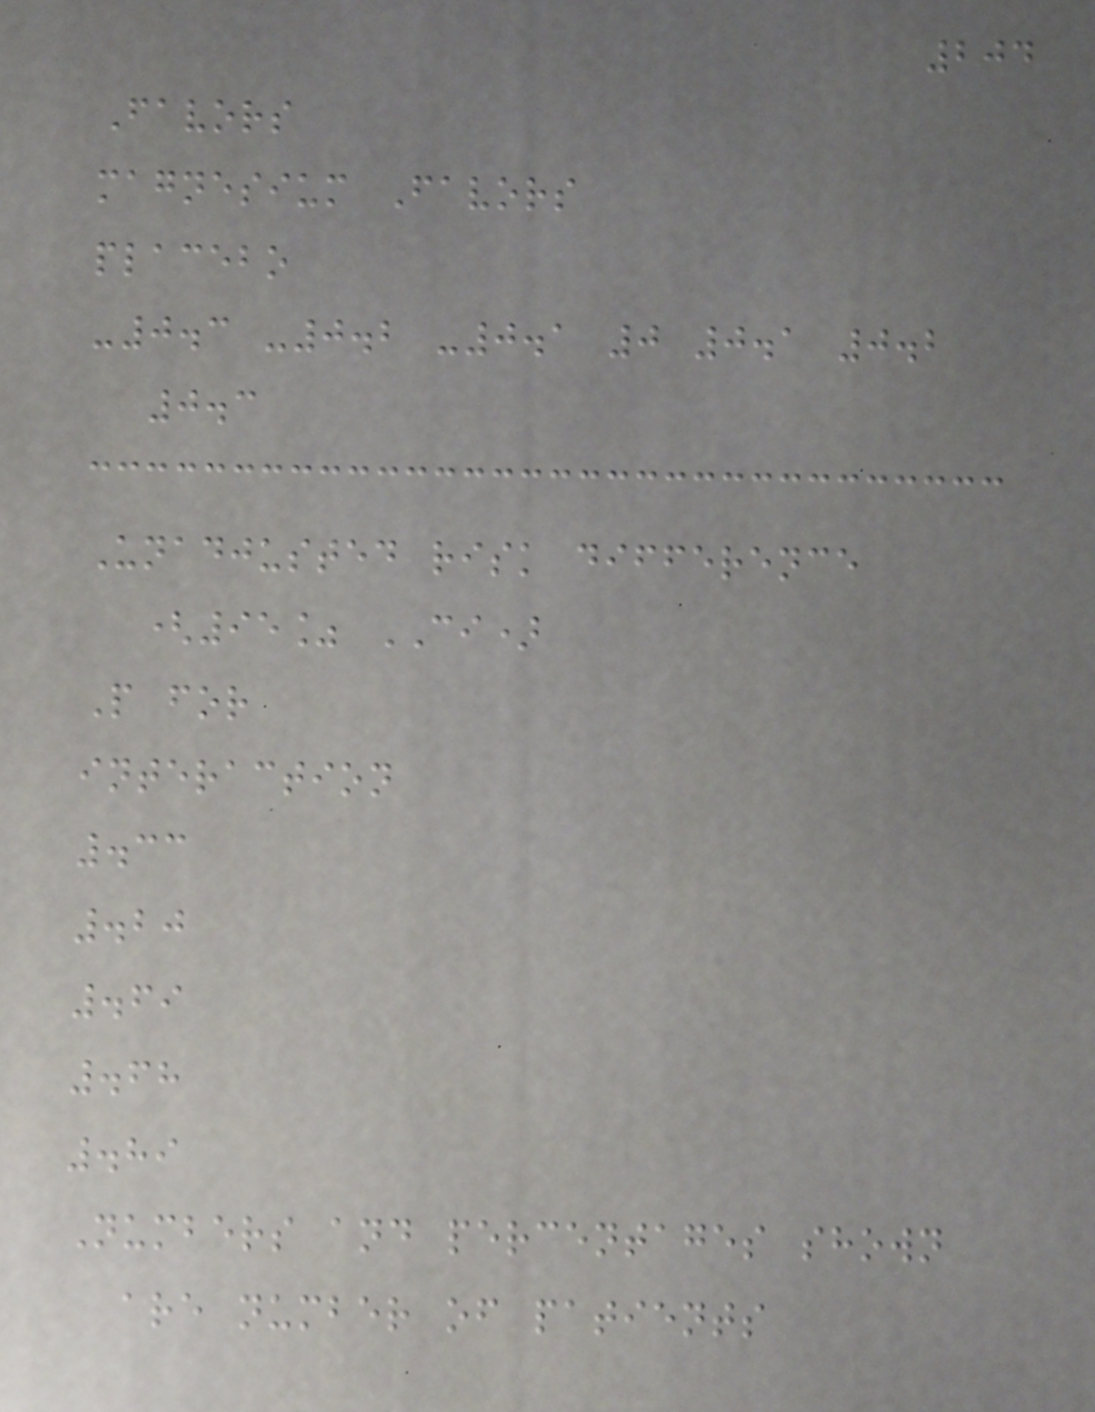204
Favors
magnesium Favors
placebo
-0.3 -0.2 -0.1 0 0.1 0.2
0.3
Unadjusted risk difference
(95% CI)
P for
interaction
.33
.20
.69
.68
.89
Numbers and percentages shown
are number of patients
